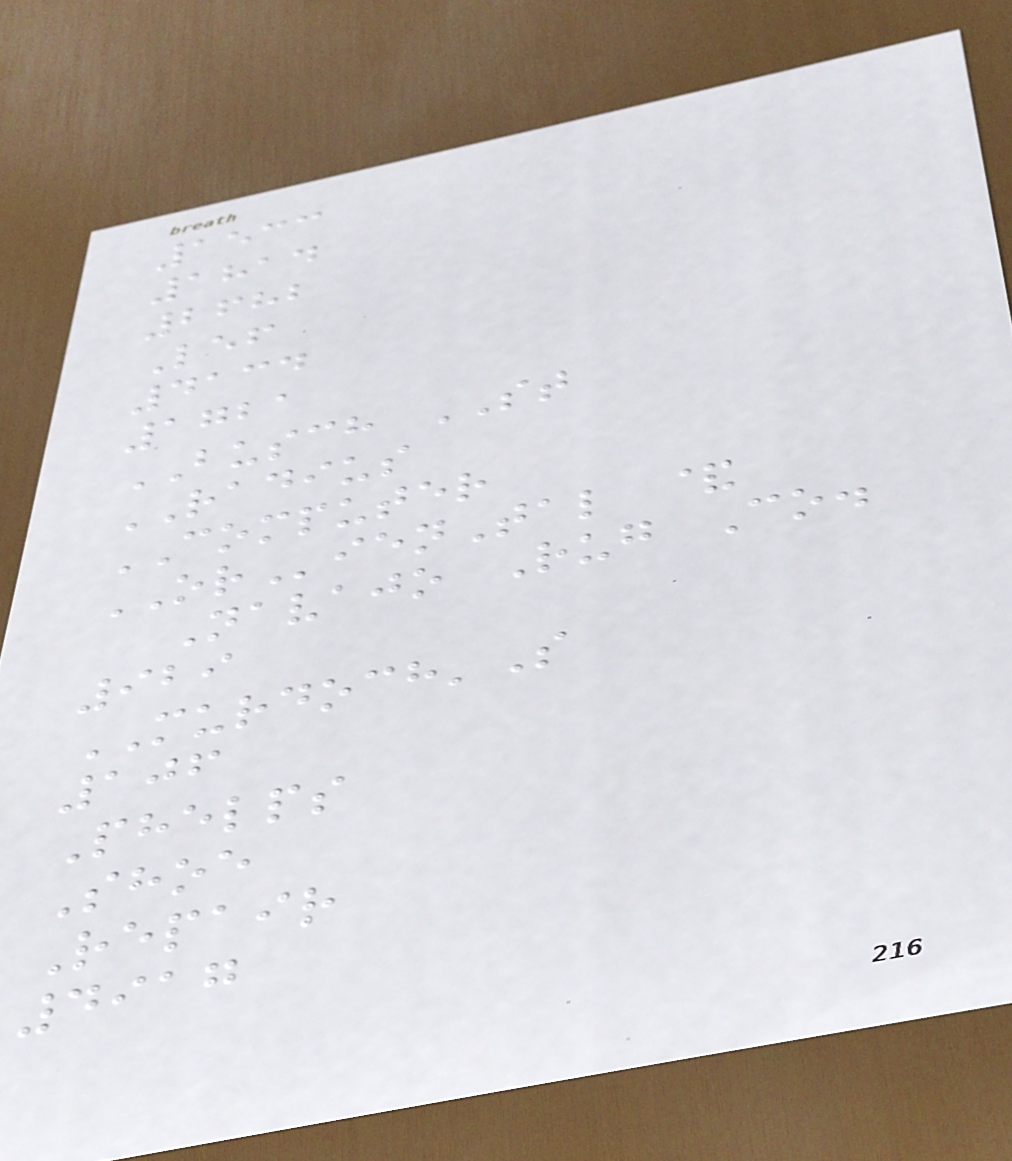1533
1814
2682
Lef
4134
1721
BUSCH ST
RADIUS
COMPUTER
ORienTal &
Navajo Rug Co.
929
MURDOCH'S
106
Phelps
Shoe
Repair
4917
